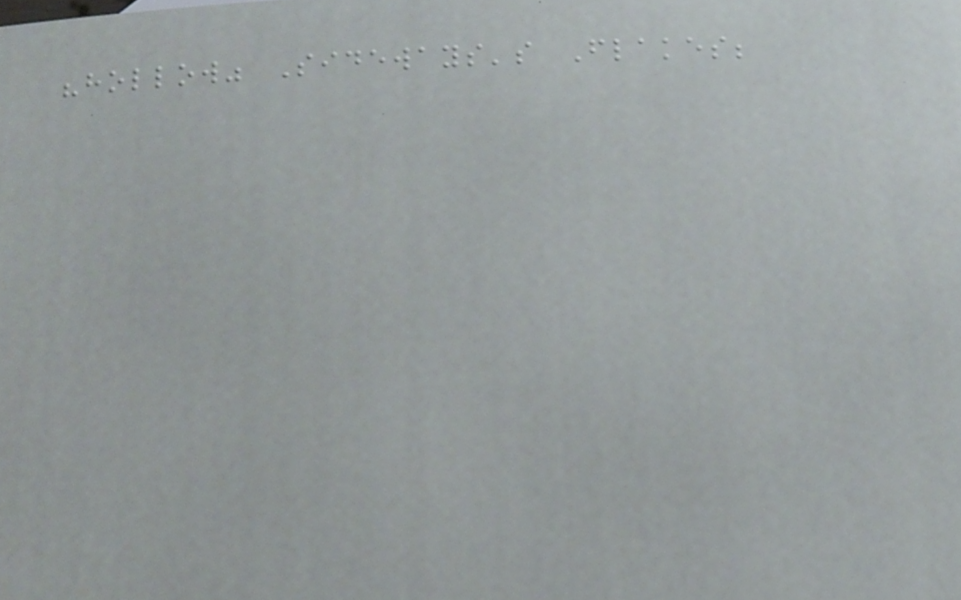"hollow" Sideways's Flakes;
